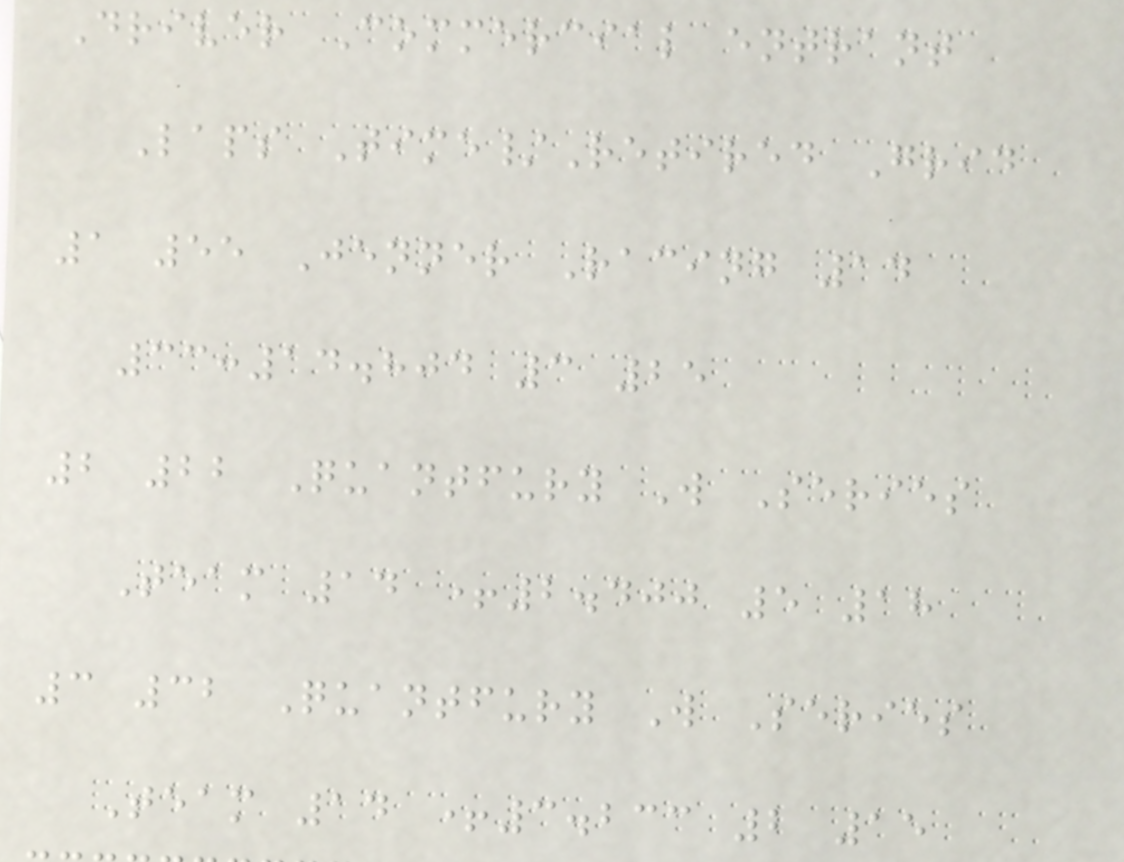Driver Commercial entrant
Laps Time/Retired Grid
1 55 Jenner Racing 14
33:14.804 3 25
2 22 Quantfury W Series
Team 14 +2.400 5 18
3 32 Quantfury W Series
Team 14 +3.233 2 15
